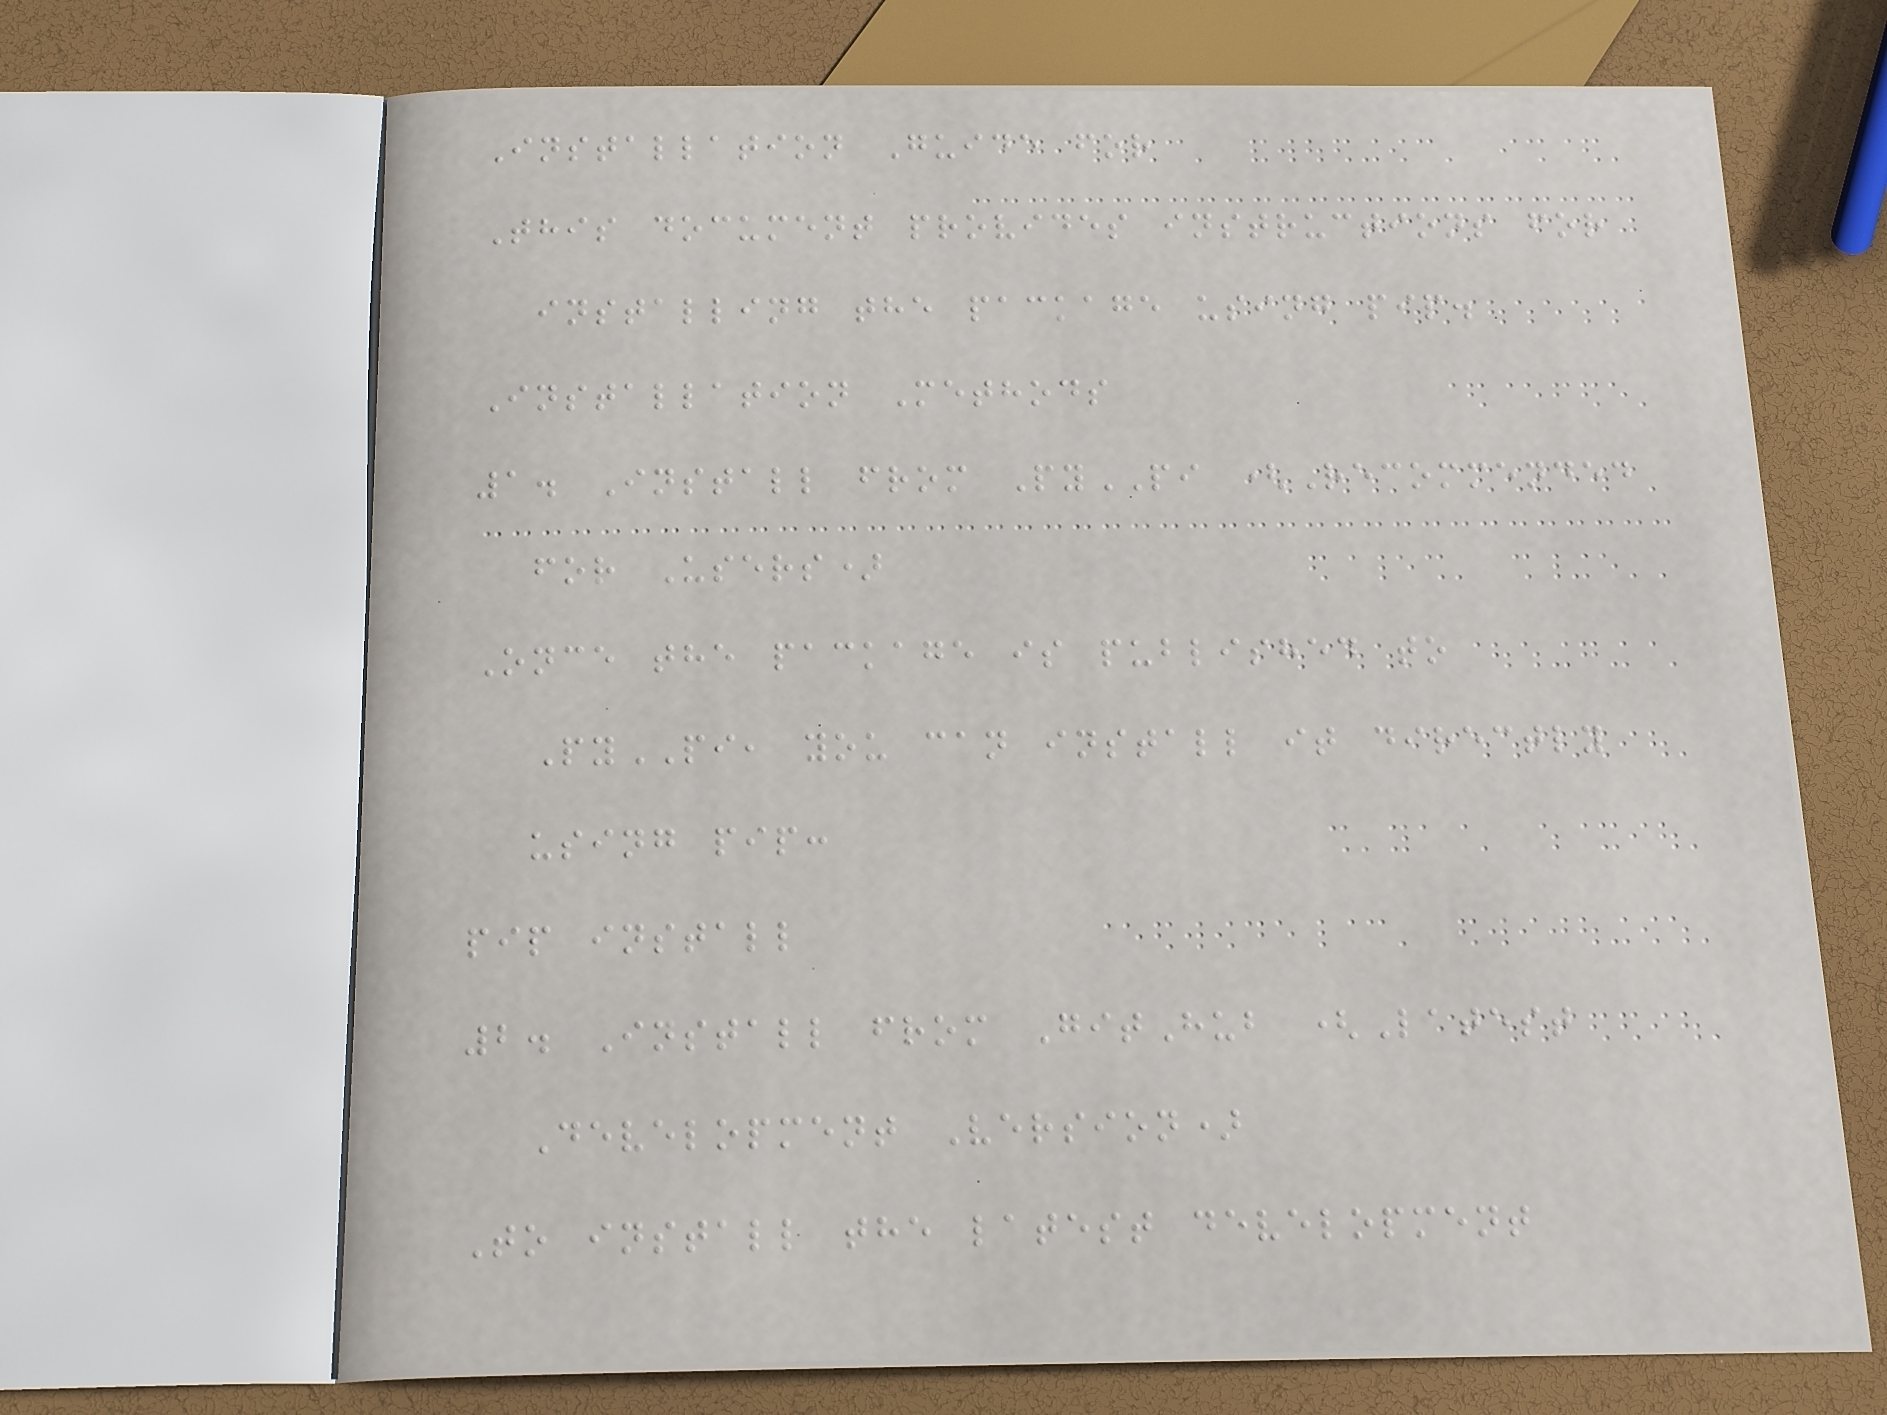Installation Guide for
This document provides instructions for
installing the package using pip.
Installation Methods
1. Install from PyPI (Recommended
for Users)
Once the package is published to
PyPI, you can install it directly
using pip:
pip install
2. Install from GitHub (Latest
Development Version)
To install the latest development
